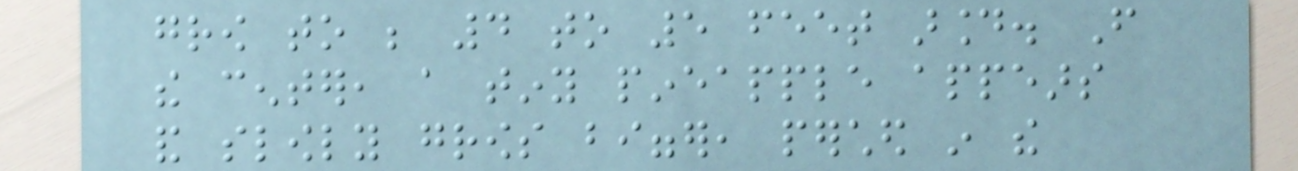grow to be 4 to 5 feet around. From
the center, a tiny pineapple appears
and slowly grows bigger, perched in the
